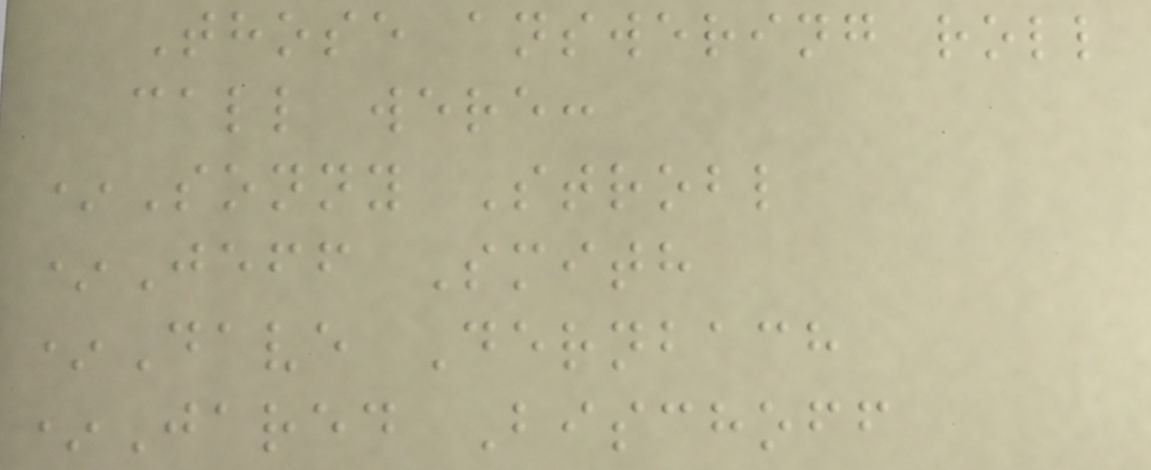Those answering roll
call were:
*Sonny Strobl
*Jeff Smith
*Dave Dernbach
*Jared Bischoff
